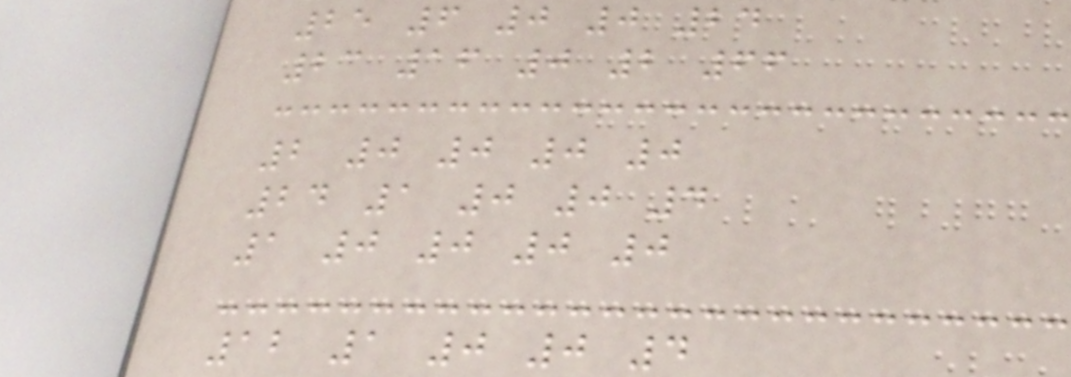25 6 0 0 24
23 16 0 2 66
2 0 0 0 0
24 1 0 0 4
1 0 0 0 0
12 1 0 0 4
